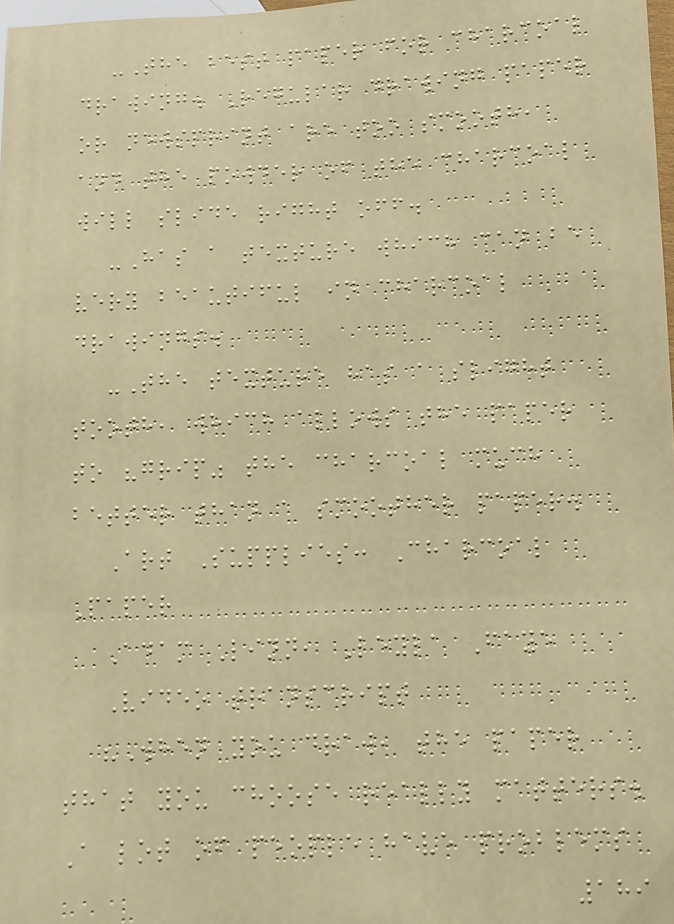-The best paper for charcoal
drawing. Regular drawing paper
or newsprint are too smooth,
and the powder of the charcoal
will slide right off.
-Has a texture which can be
very beautiful in charcoal
drawings.
-The texture has a slight
tooth, which allows the paper
to "grip" the charcoal much
better than a smoother paper.
Art Supplies: Charcoal
Paper
Adam Linn, Leyla Faye
Video transcript
"When you draw, the paper
that you choose really matters.
A lot of people have problems
189
